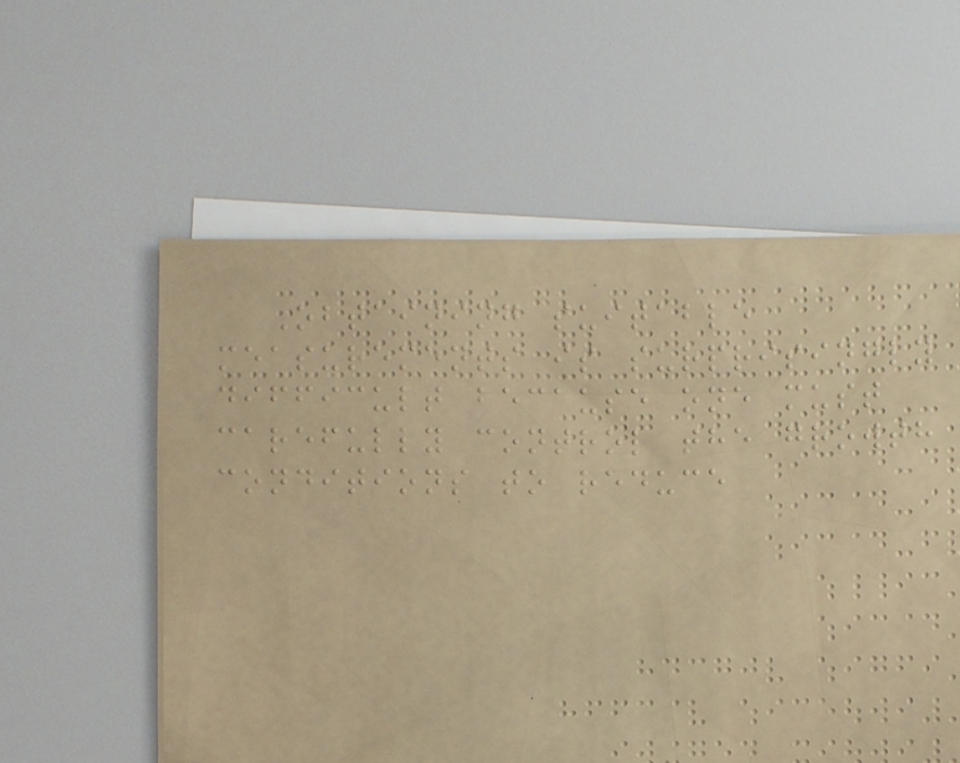Obtaining suitable
measurements is surprisingly
difficult because one must
carefully control the growth
conditions to reduce
